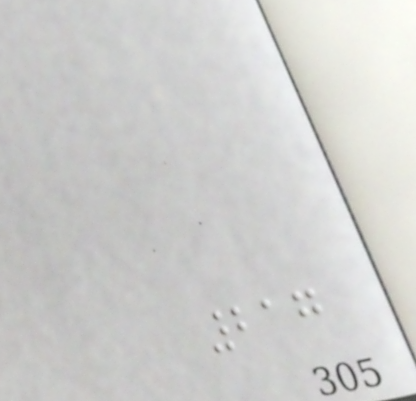217
